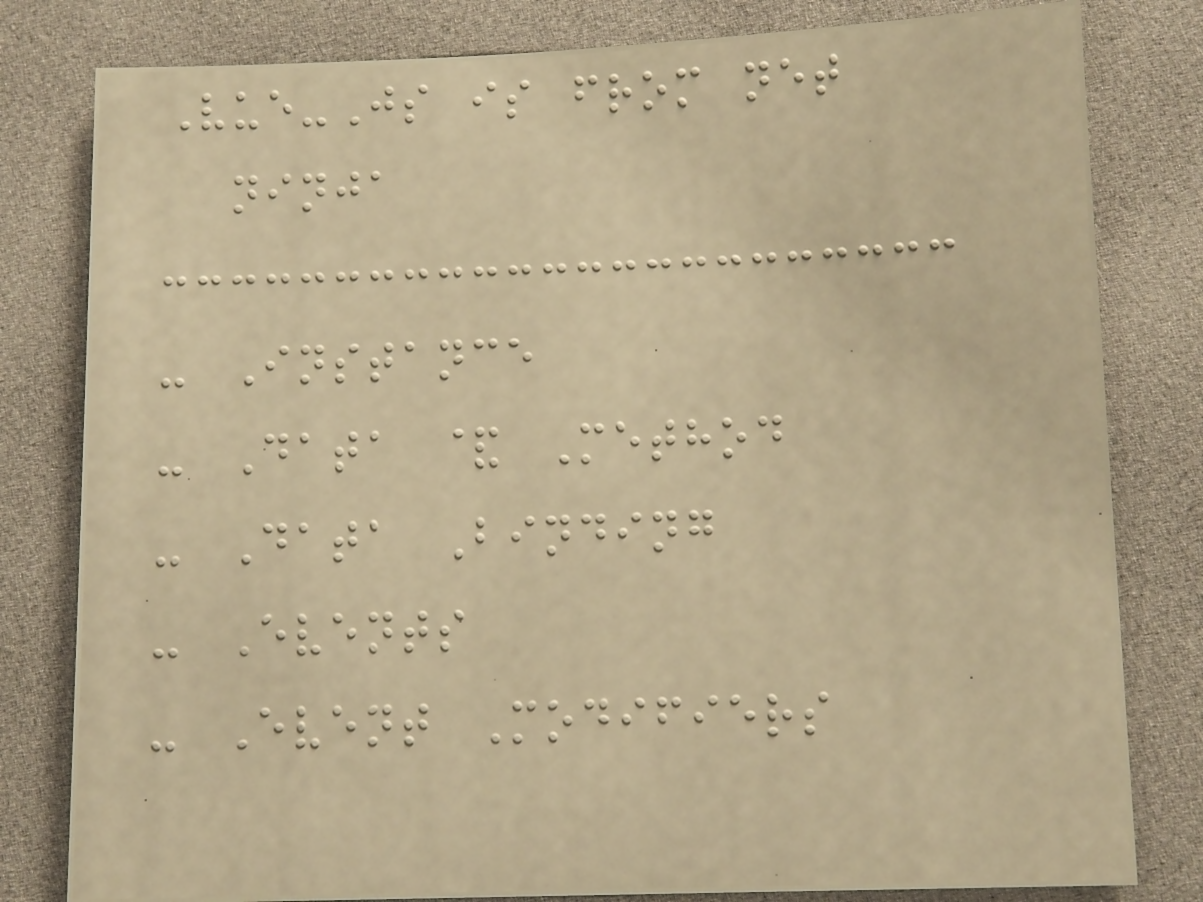Vue-Js is from net
ninja
- Instance
- Data & Method
- Data Binding
- Events
- Event Modifiers
